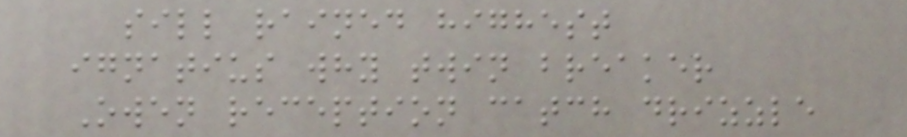sill rained highest
ignatius why twin breaker
Owen reception catch drizzle
